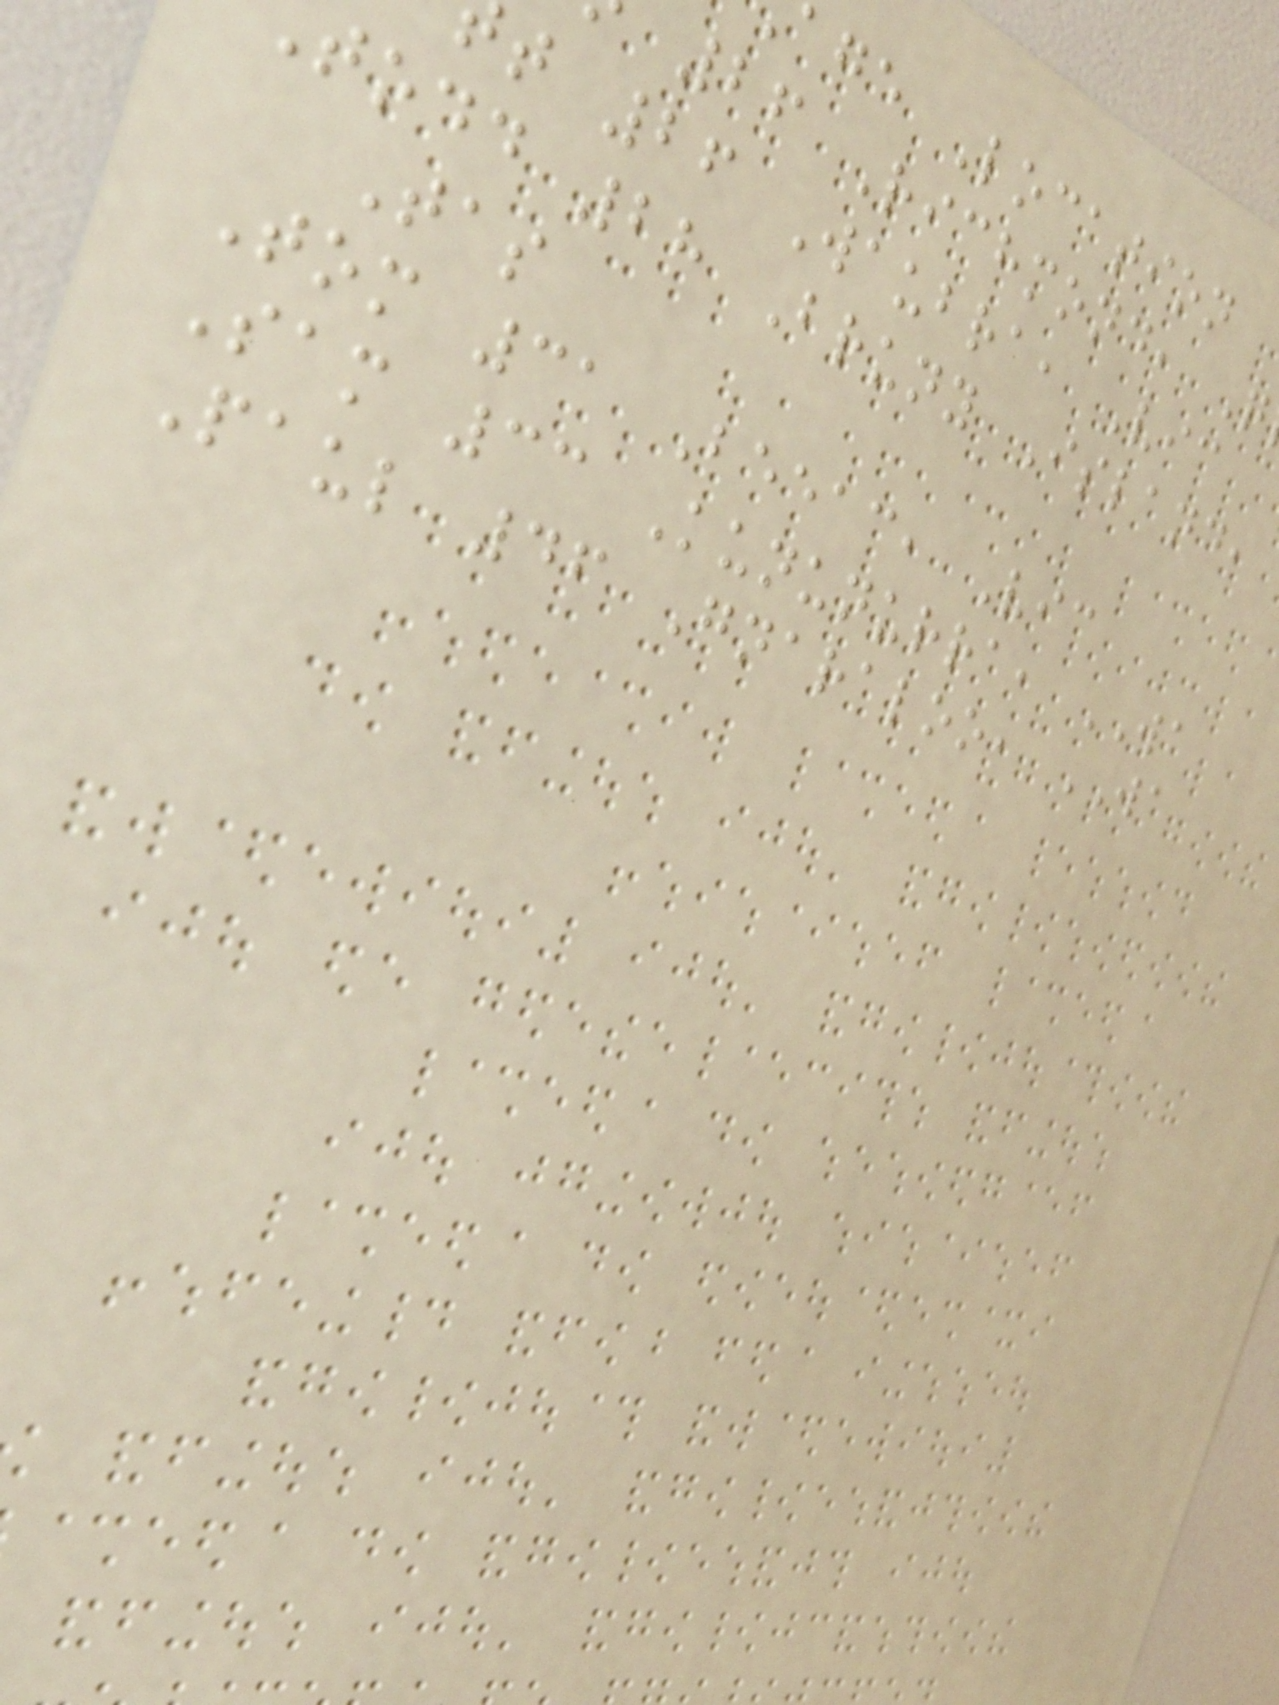age Location
26 Richmond, Q
t 26 Waubra, Vic
todd 28 Bruny Island,
Tas
Tom 31 Beeac, Vic
Sam 33 Kununurra, WA
Paul 46 Gnaraloo, WA
